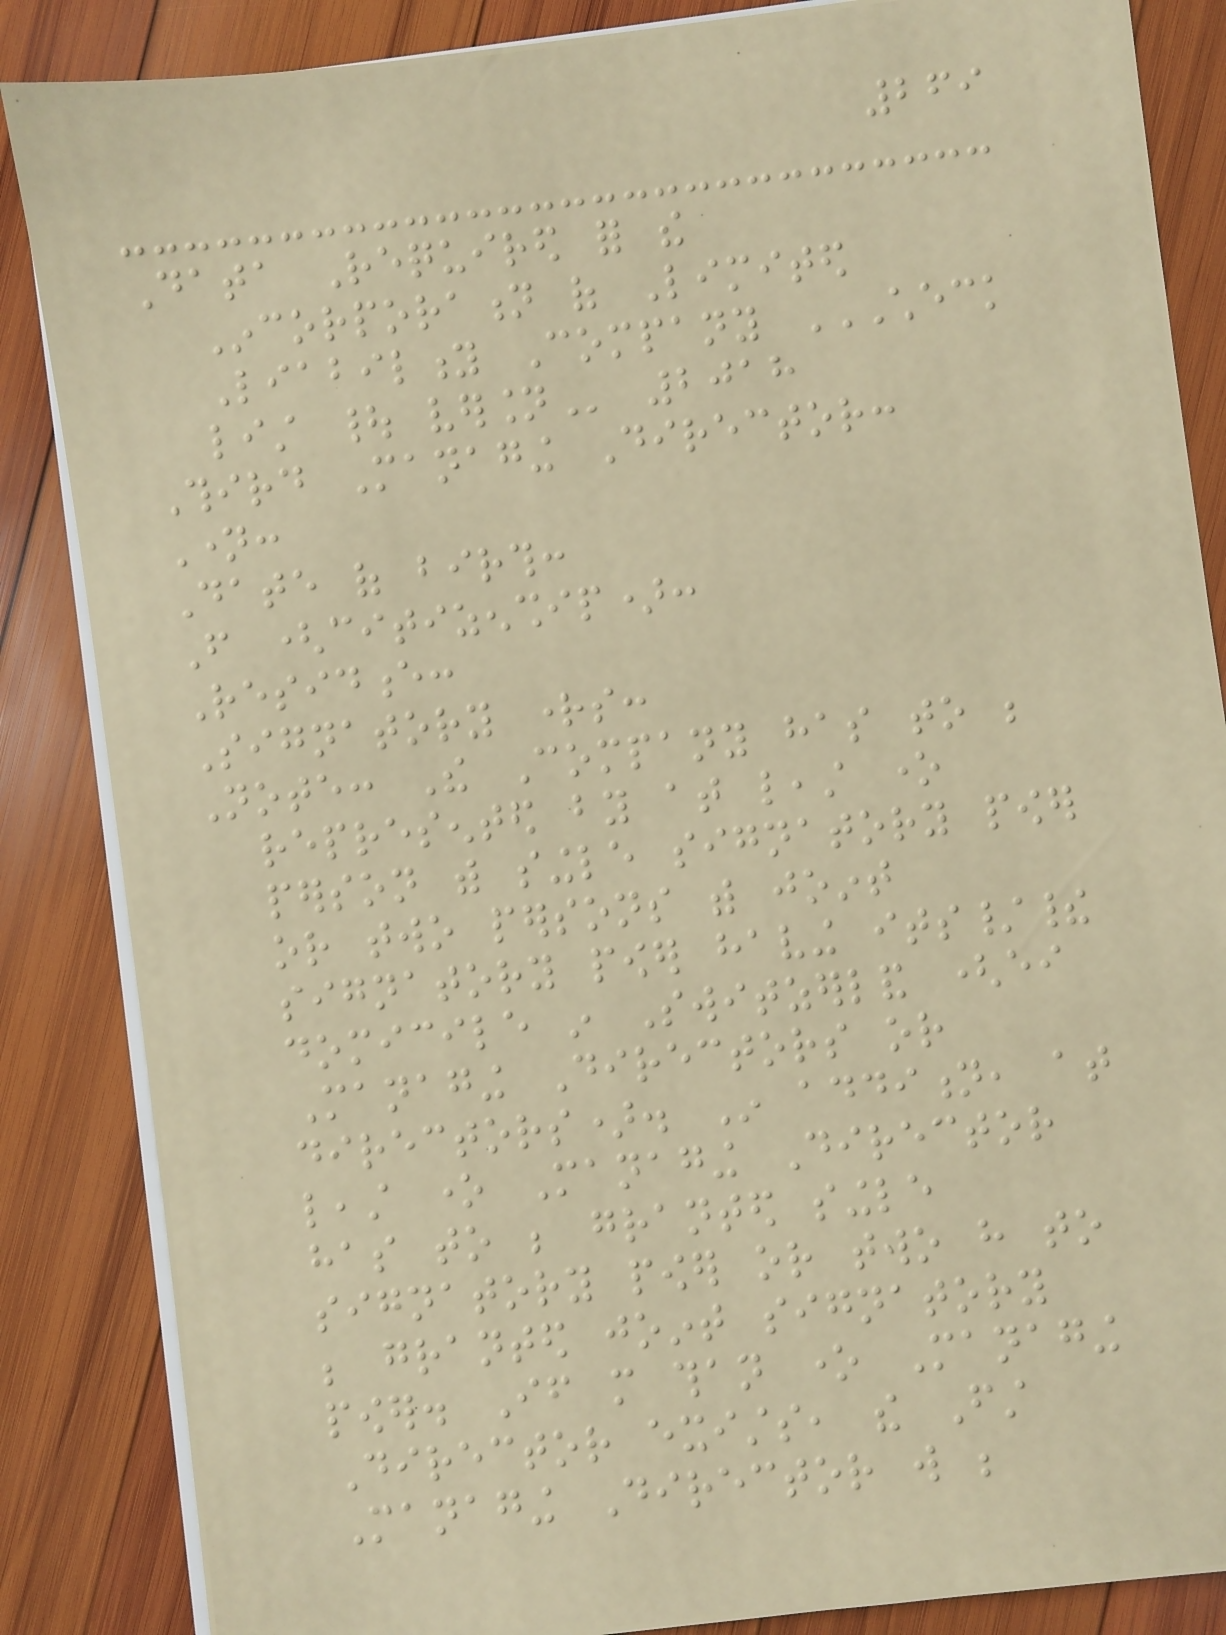269
Data Required for the
Incorporation of Limited
Liability Company CHECK
LIST | VERSION 2018
Third Managing Director:
Name:
Date of birth:
From (citizenship):
Residence:
Signatory rights:
Note: The Company has to be
represented by at least one
person with single signatory power
or two persons with joint
signatory power having its/their
domicile in Switzerland (either
Managing Directors or
directors). In addition, at
least one Managing Director
has to be granted single
signatory power or two have to
be granted joint signatory
power. If more than one Managing
Director exists, the First
Managing Director will be
